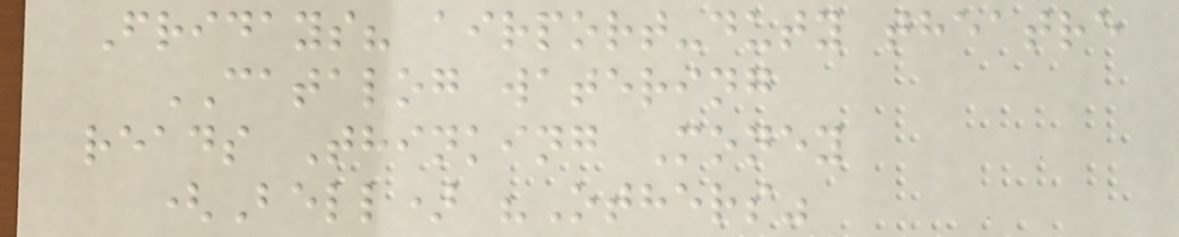Fridays? airport-duty theatre
CATALOG watering
reads Thinking Money
(Bell) "Others"
